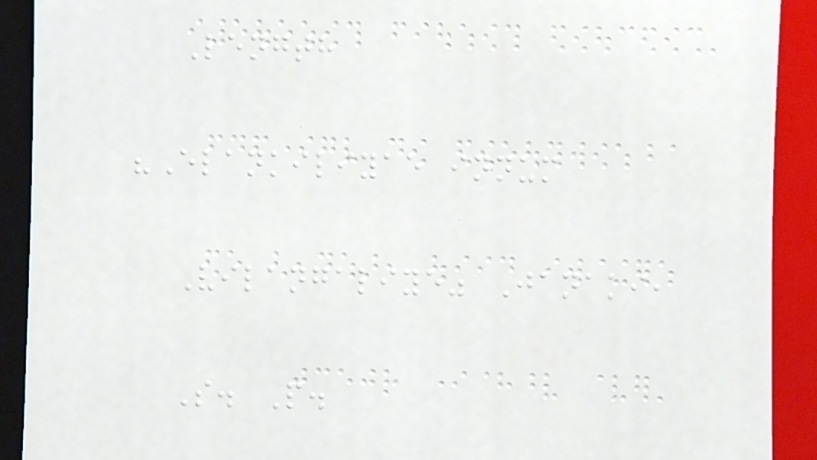Length
"Elankiliyae innum
Vilangaliye" Janaki,
S. P.
